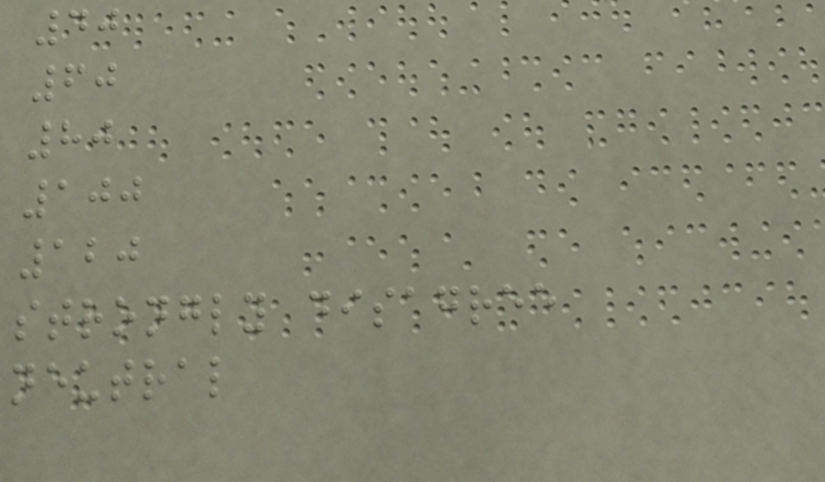40
60
80
100
120
strongly disagree
neutral
